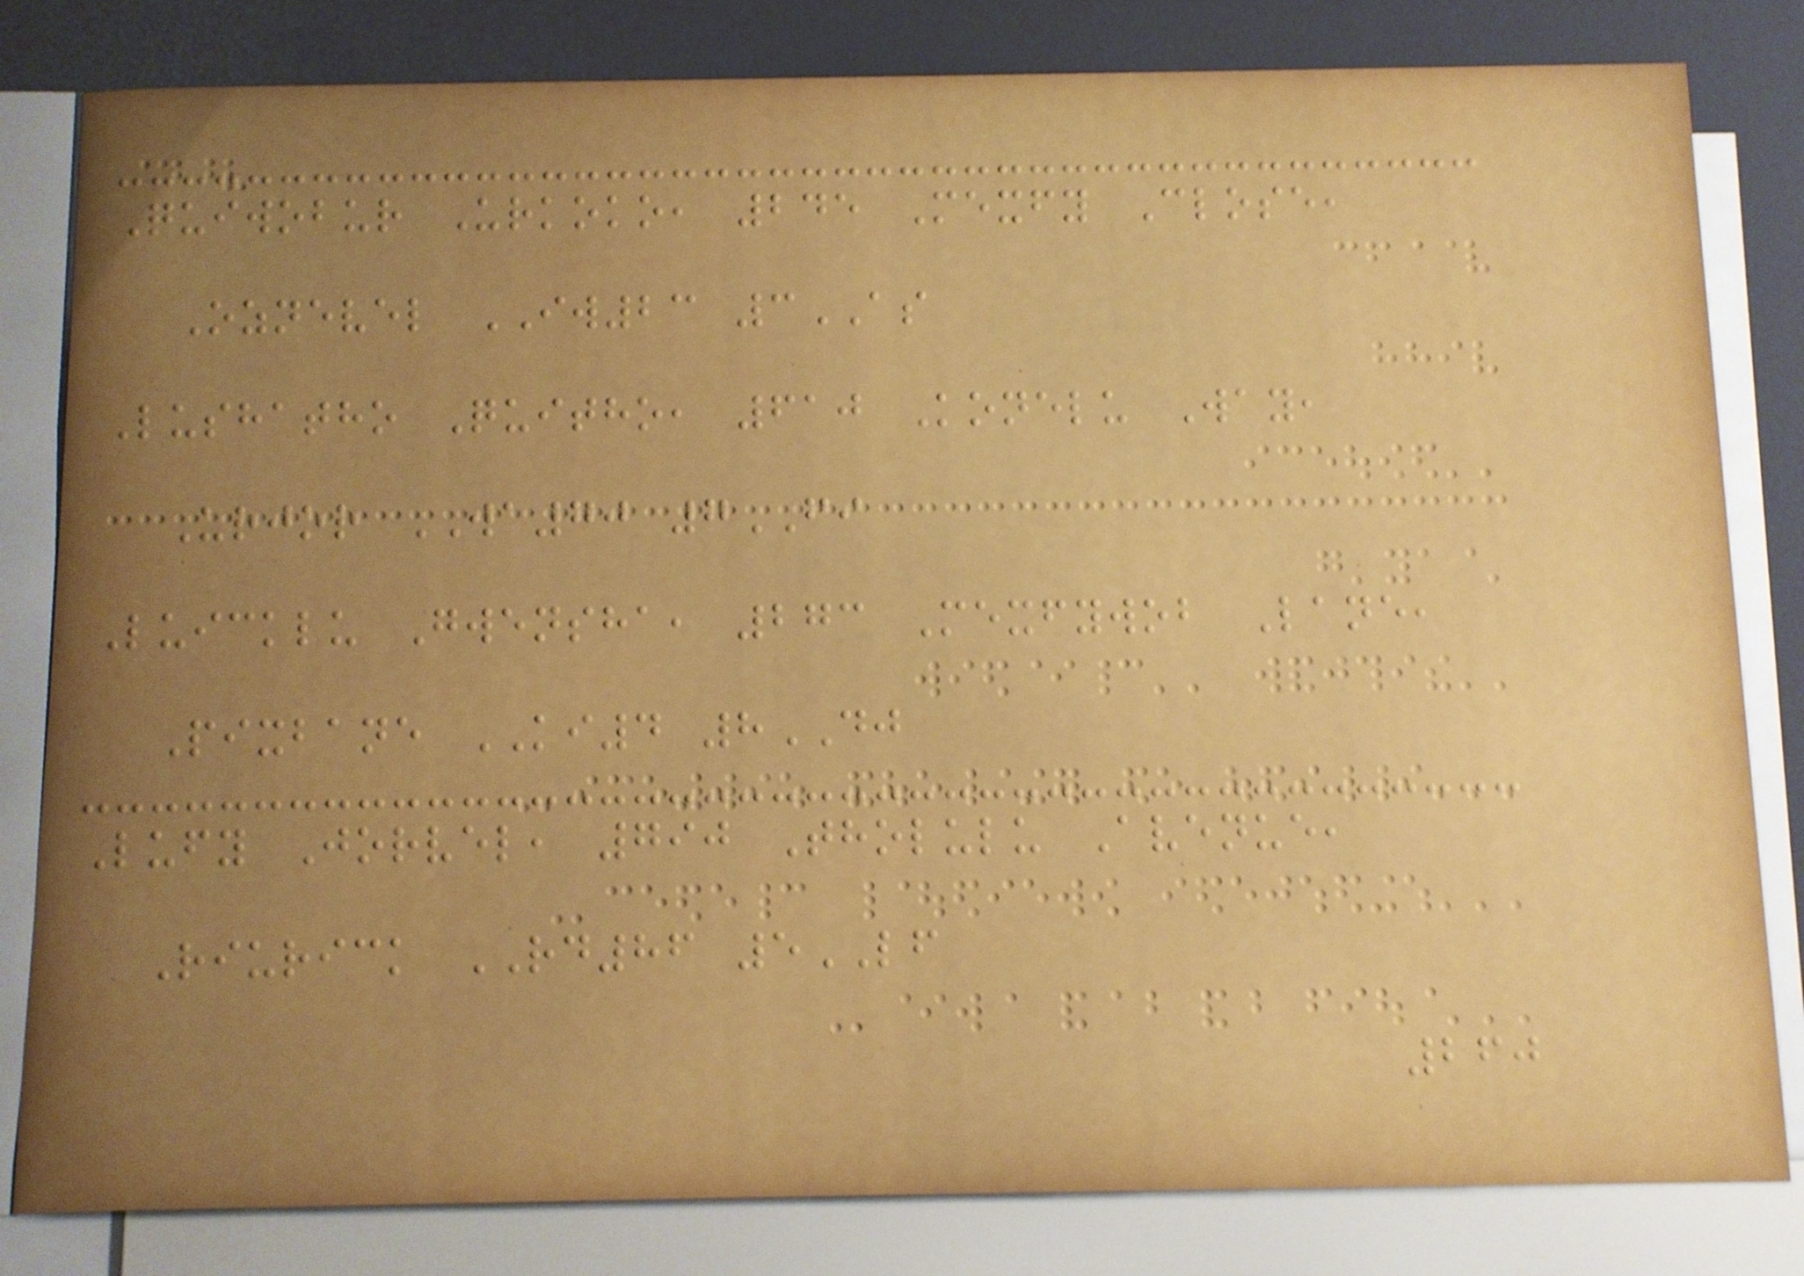Quiwobur Urkoko, 245 Mexfy Close,
Oznevel IW23 3AS
Lushatho Quitho, 610 Konelu Way,
Urjor WA70 7FI
Luicklu Gwensha, 273 Mexfywob Lane,
Pixbane KI4 8DJ
Lufy Jorvel, 790 Tholulu Avenue,
Riurick RD86 5LF
260
